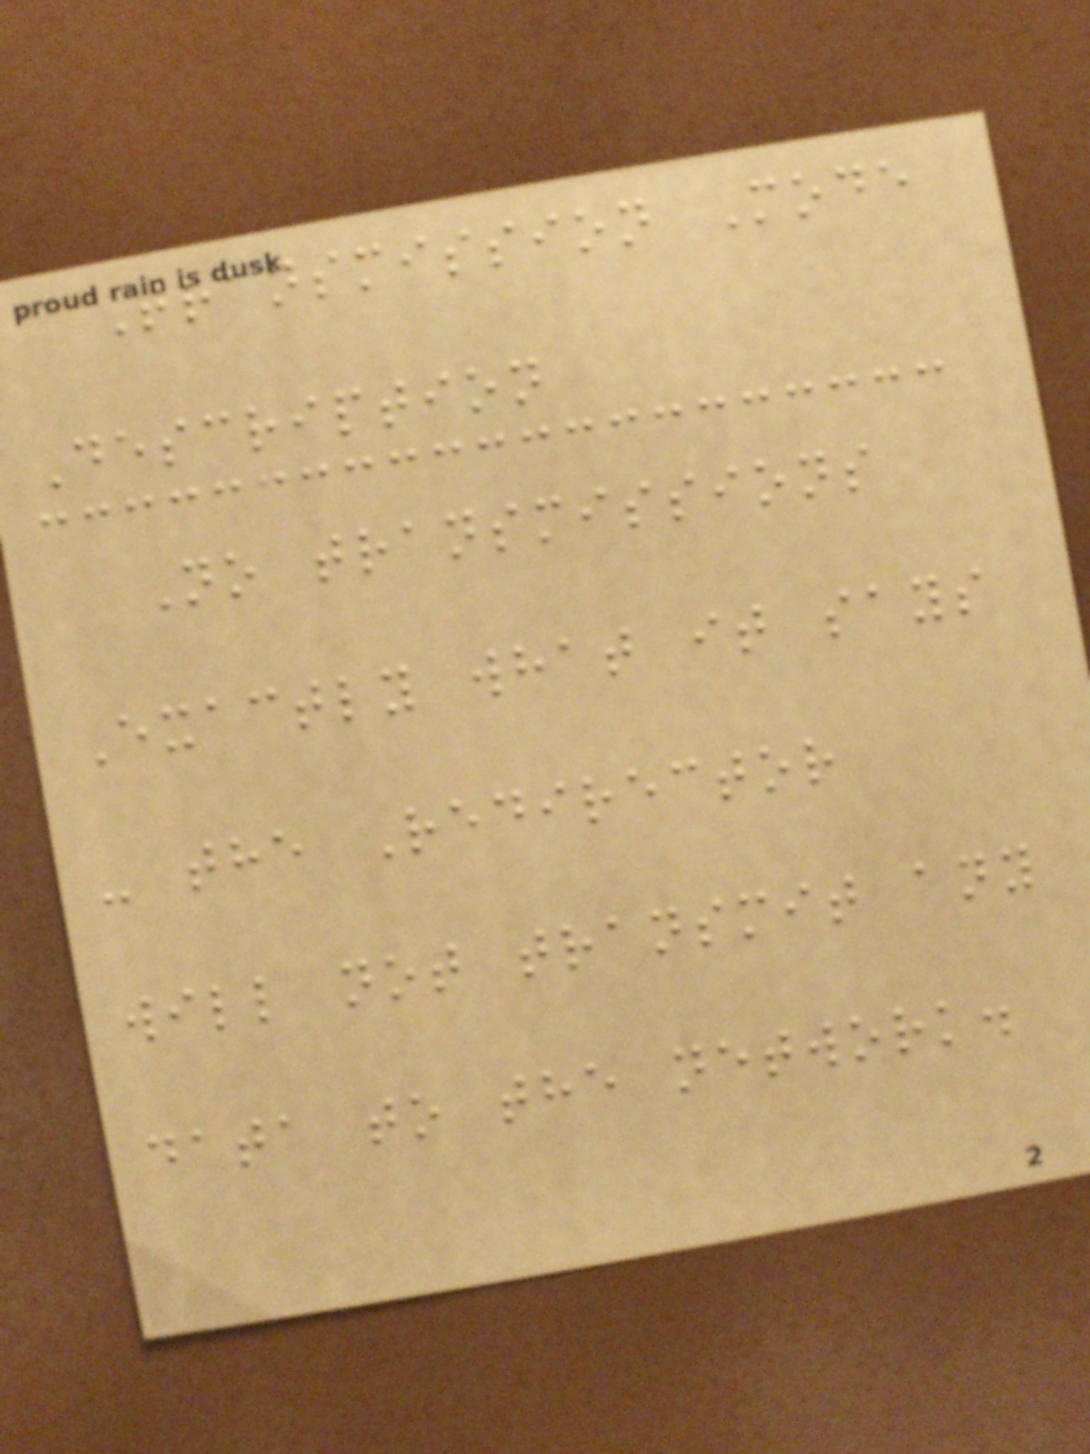Transmission Mode
Description
No transmissions
Exactly what it says
- the Redirector
will not transmit any
data to the network.
